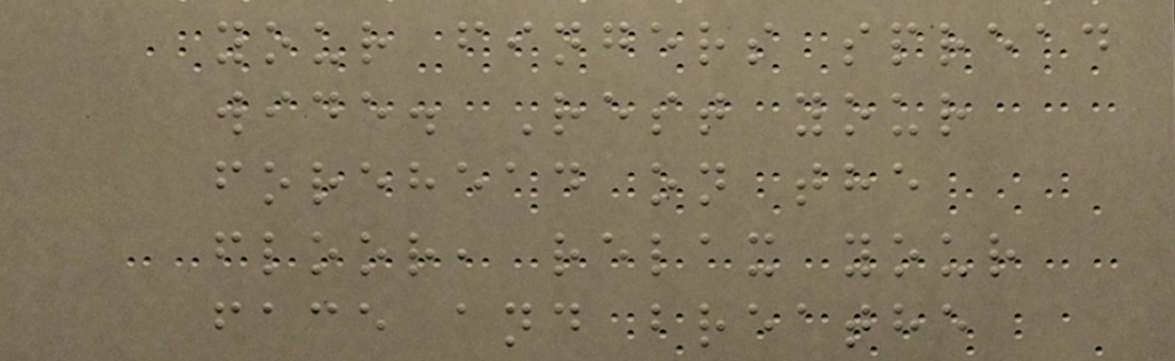your fingers spread
wide. Rest your
forehead on the
floor, relax your
face and breathe
